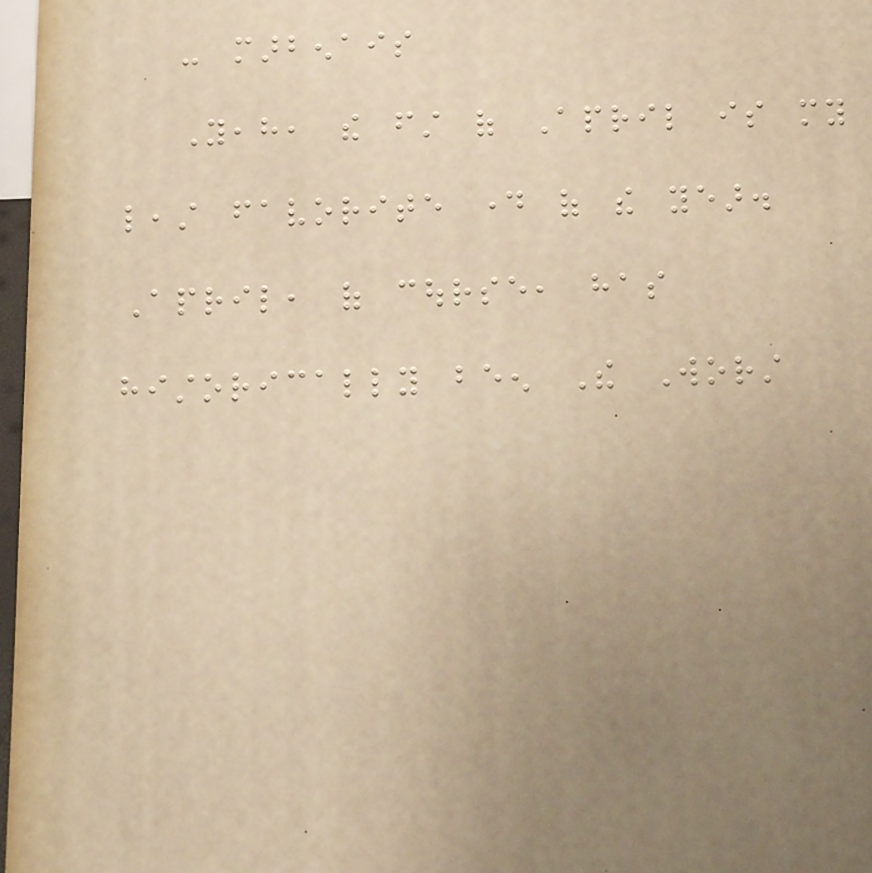- marbenais
Yeah, the first of April is my
least favorite day of the year.
April, of course, has
historically been The Worst
